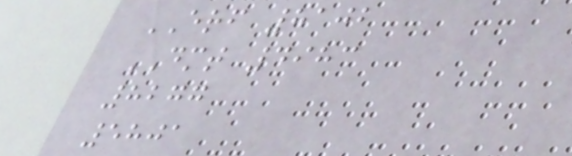ERF 8102
DMT 4983
8277
5801
